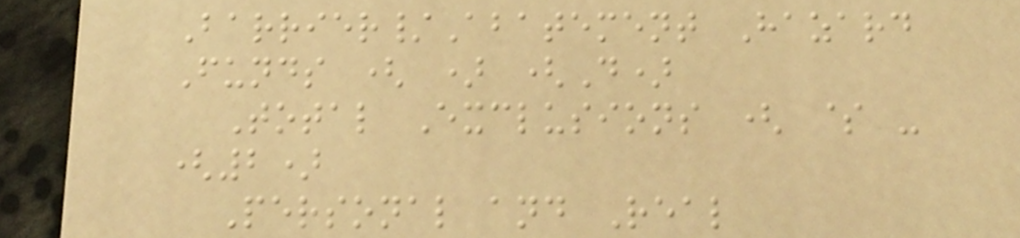Barrier/Abatement Hazard
Funds ( ) (D)
Total Exclusions ( $ -
(2)
Personal and Real
